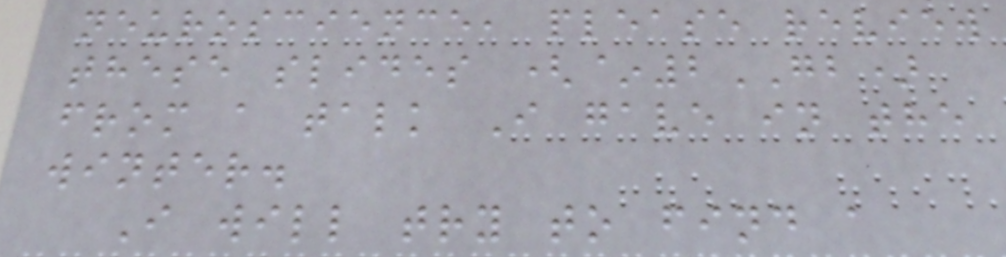neuroscience, please review
these slides (~2GB)
from a talk I gave in the
winter.
I will try to find a
